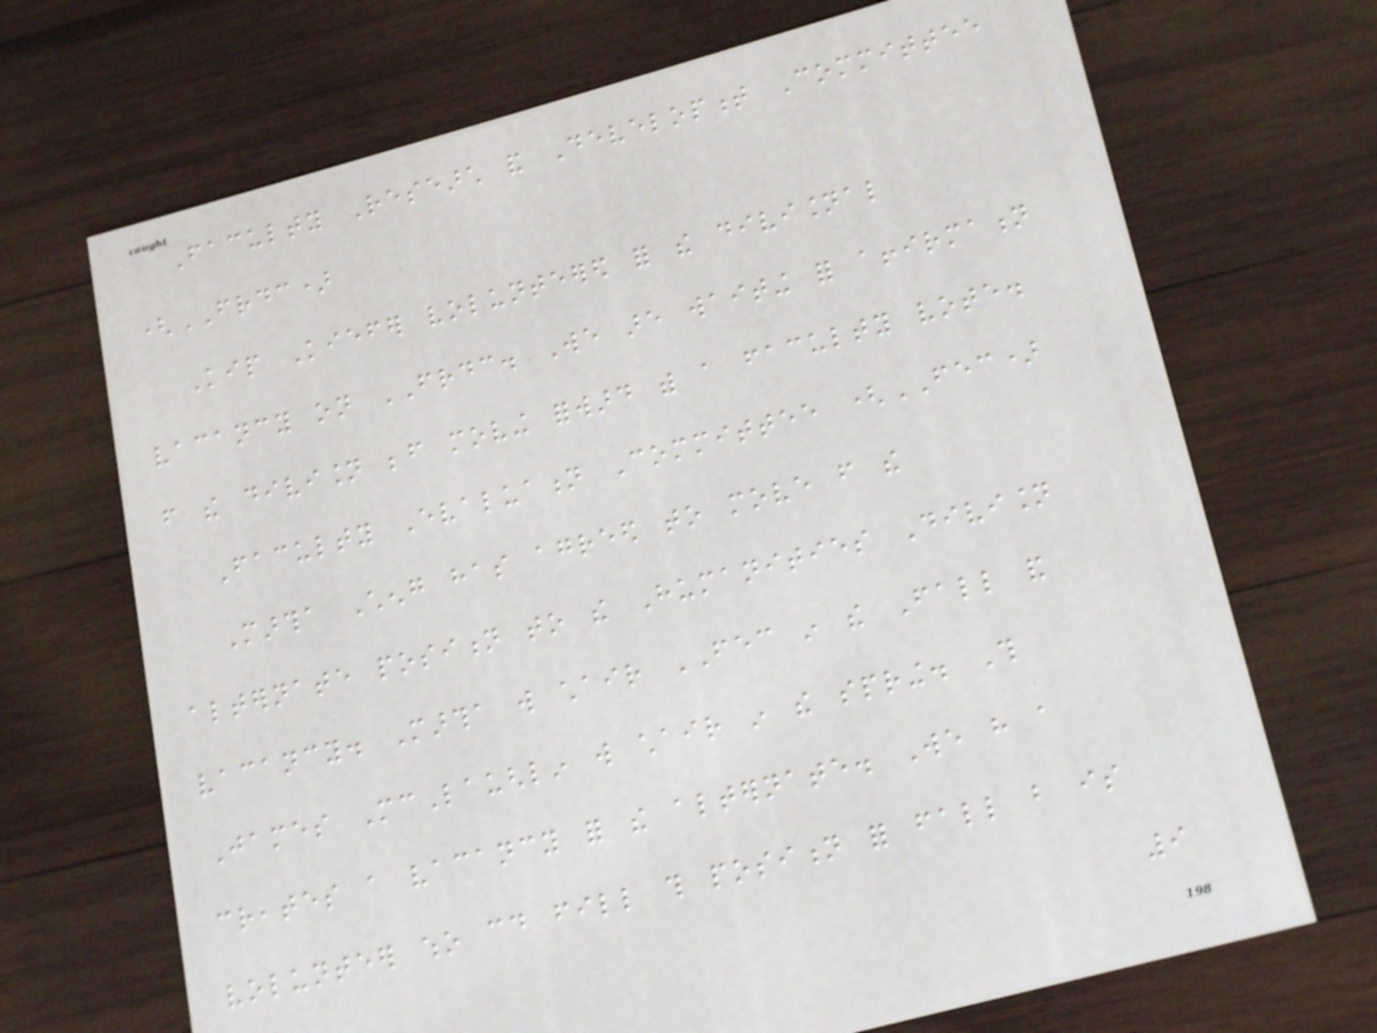Faculty Research and Development Committee
(FRDC)
Kip Kiefer volunteered for the divisional
vacancy on FRDC. We are waiting for affirmation
from the division before moving forward with a faculty vote.
Faculty Evaluation Committee (FEC)
Martha Cheng has agreed to move from the
alternate position to the Humanities Division
vacancy. Martha will chair FEC in the Fall and
James McLaughlin will chair in the spring. This
creates a vacancy for the alternate. We have a
volunteer who could fill this position for fall but is
9
